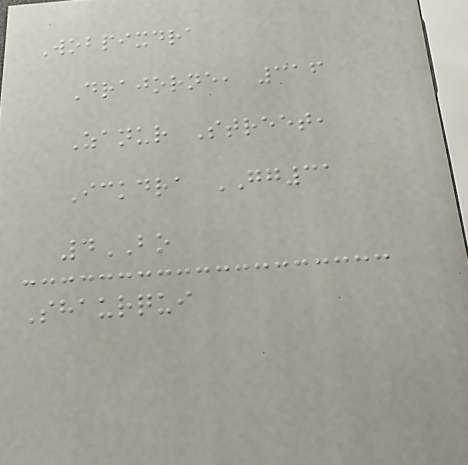Wobpixdra
Drajorne, 316
Zanur Street,
Ickdra GG31
4BO
Shaurqui
